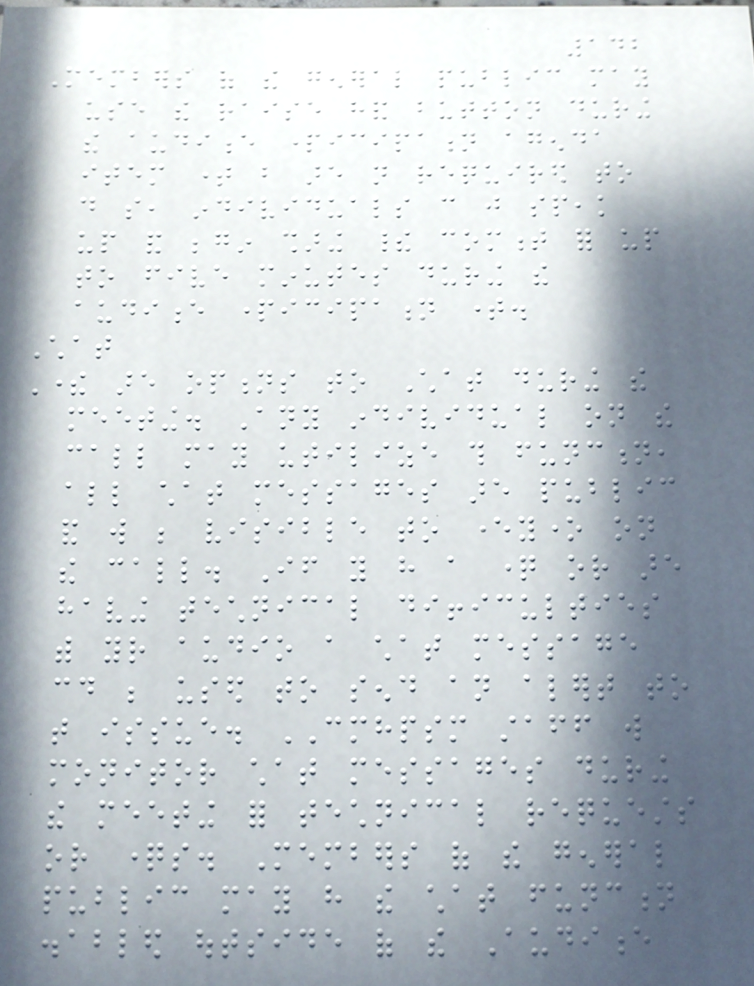142
Members of the general public may
use the raise hand button during
the audience participation agenda
item time but are not required to
do so, individuals can just speak
up and begin sharing their comment for up
to five minutes during the
audience participation time.
Chat
There are options to Chat during the
meeting. Any individual on the
call may utilize this function,
all chat messages are public
and will be visible to everyone on
the call. If you have a question or are
having technical difficulties
with your audio a chat message
could be used to send an alert to
that issue. CMHPSM staff will
monitor chat messages during
the meeting for technical requests
or questions. Members of the general
public may have the chat function
disabled outside of the Audience
